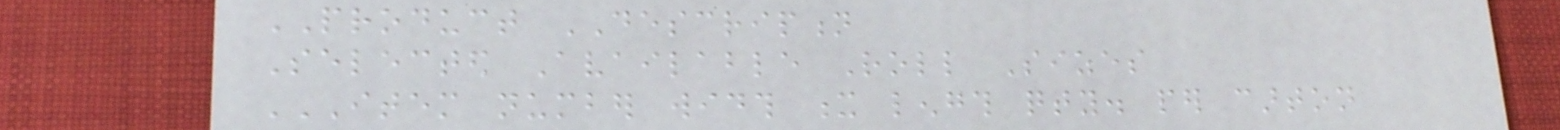PRODUCT DESCRIPTION
Selected Available Roll Sizes
ITEM NUMBER WIDTH X LENGTH QTY. PER CARTON
